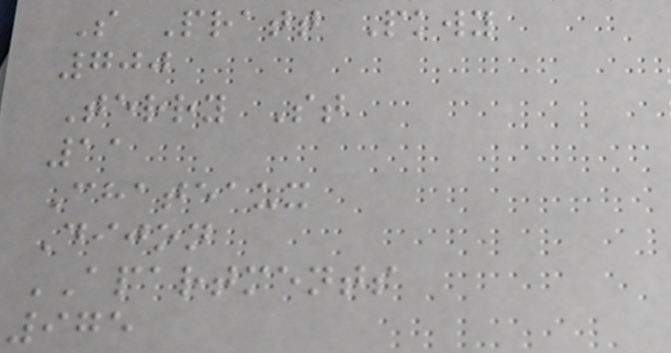S Pratt Pkwy
700
Terry St
11
Chateaux
Dijon
APARTMENTS
975
